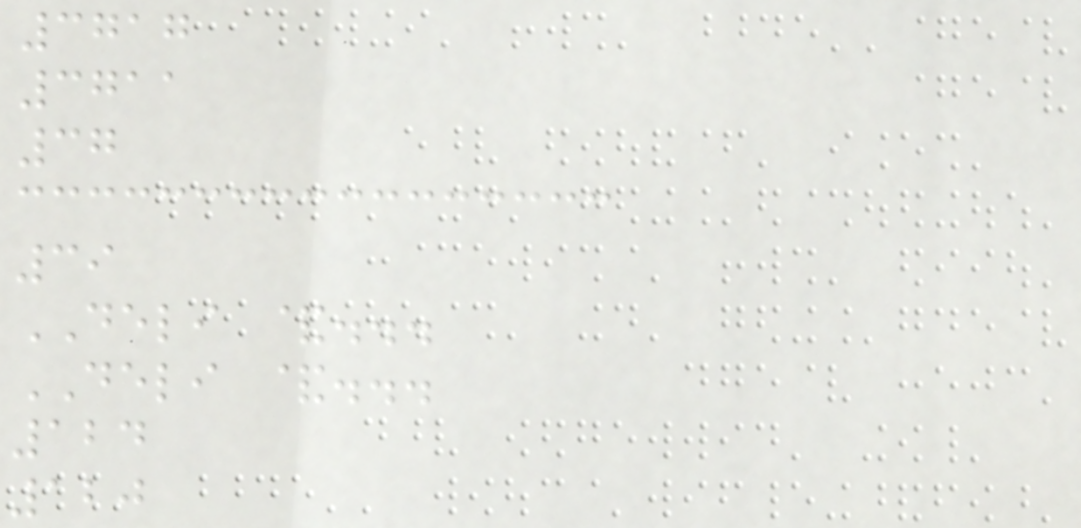3717
3711
37
39
DELI &...
DELI &...
124
120
